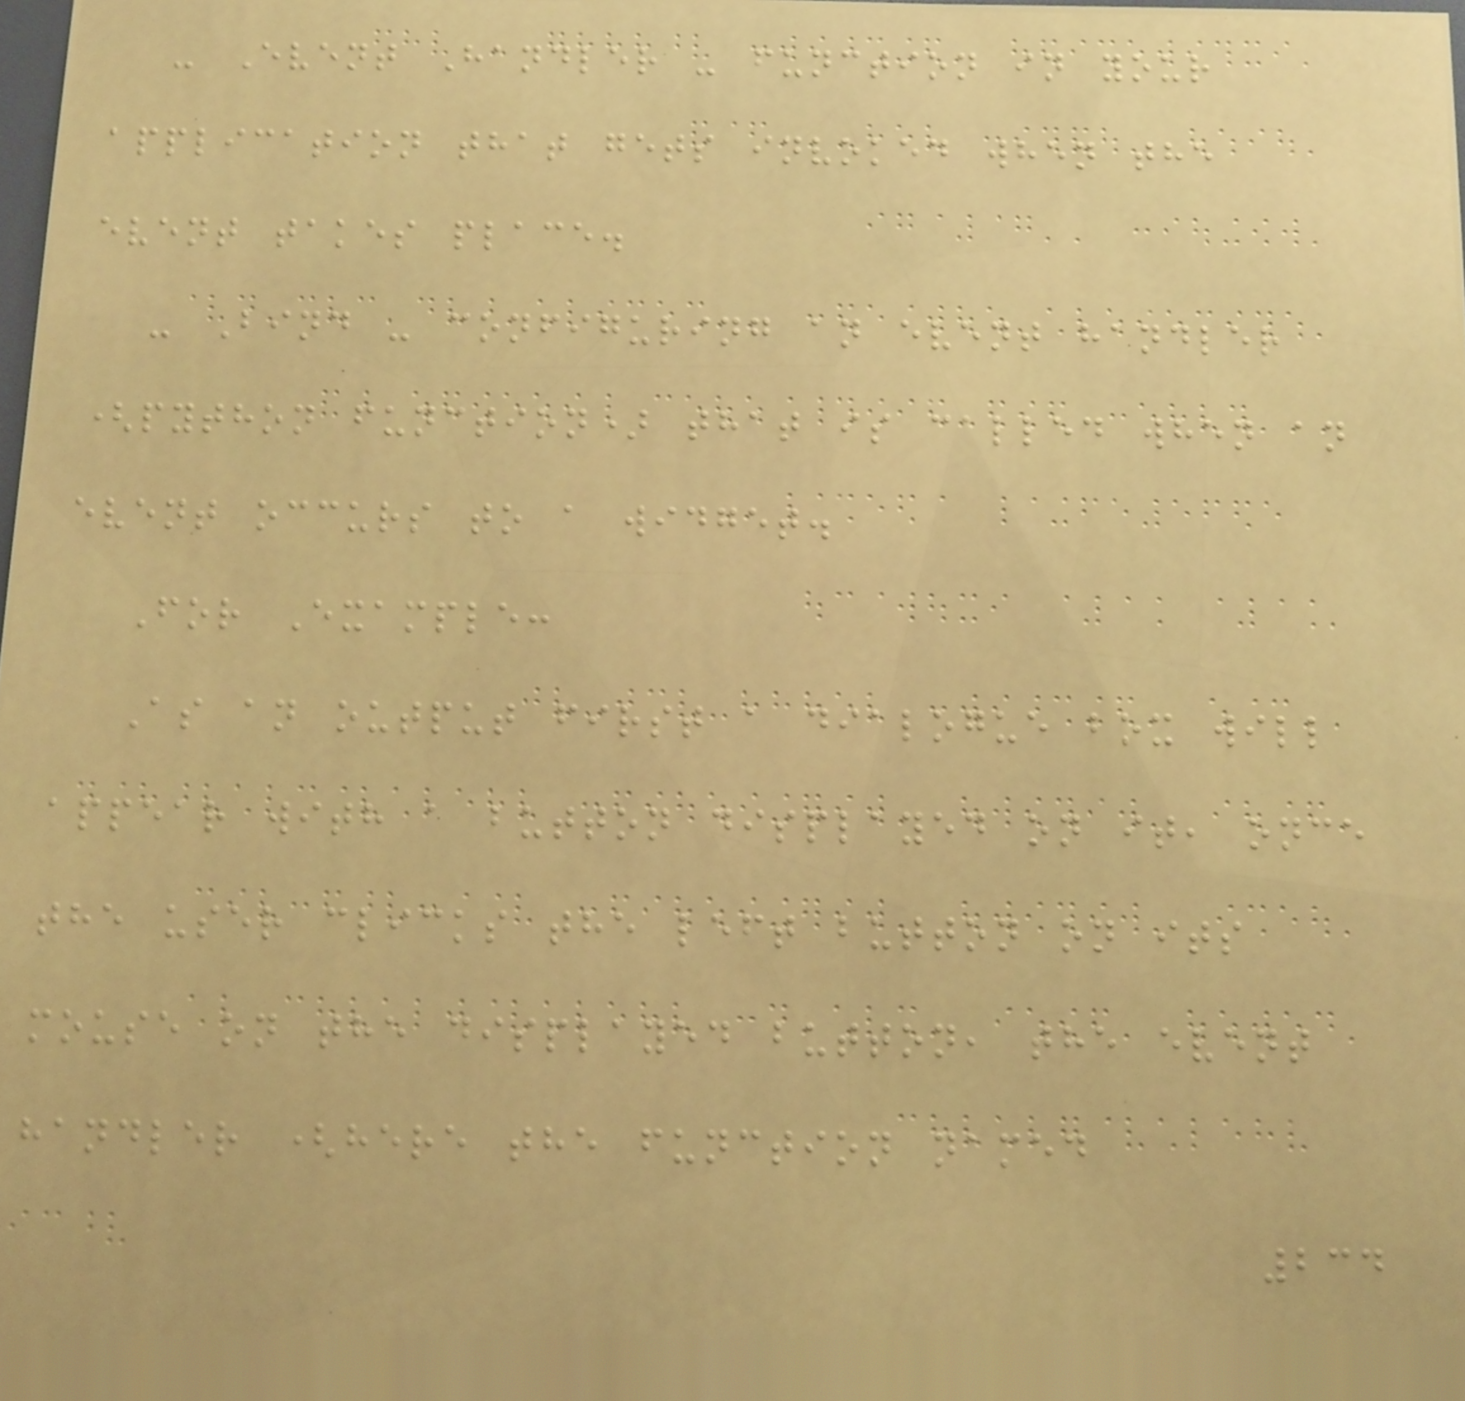- Event Handler - function in your
application that gets invoked when the
event takes place.
- Bind - configuring an event handler
(python function) that is called when an
event occurs to a widget.
For Example:
As an output first a dialogue box will
appear with a button displayed on it, once
the user clicks the left button on its
mouse on the displayed button, the event
handler (here the function named
234
